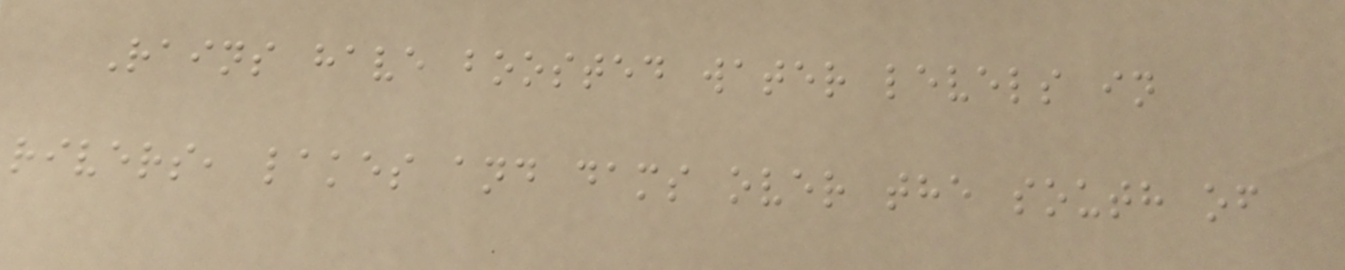Rains have boosted water levels in
rivers, lakes and dams over the south of
